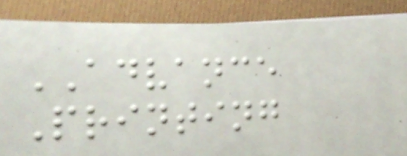ADVANCE
Printing
